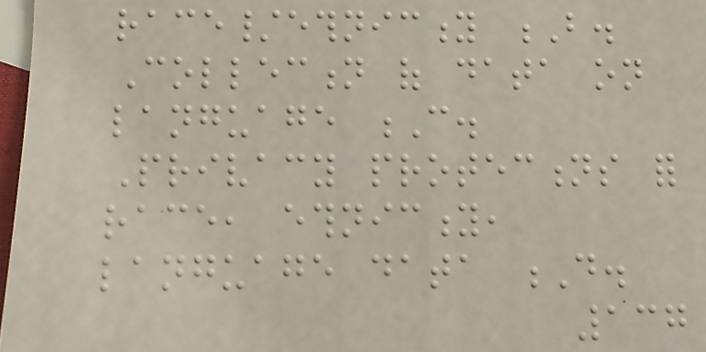race/ethnicity B.
Collection of data on
language C.
Privacy protections for
race, ethnicity,
language data D.
137
